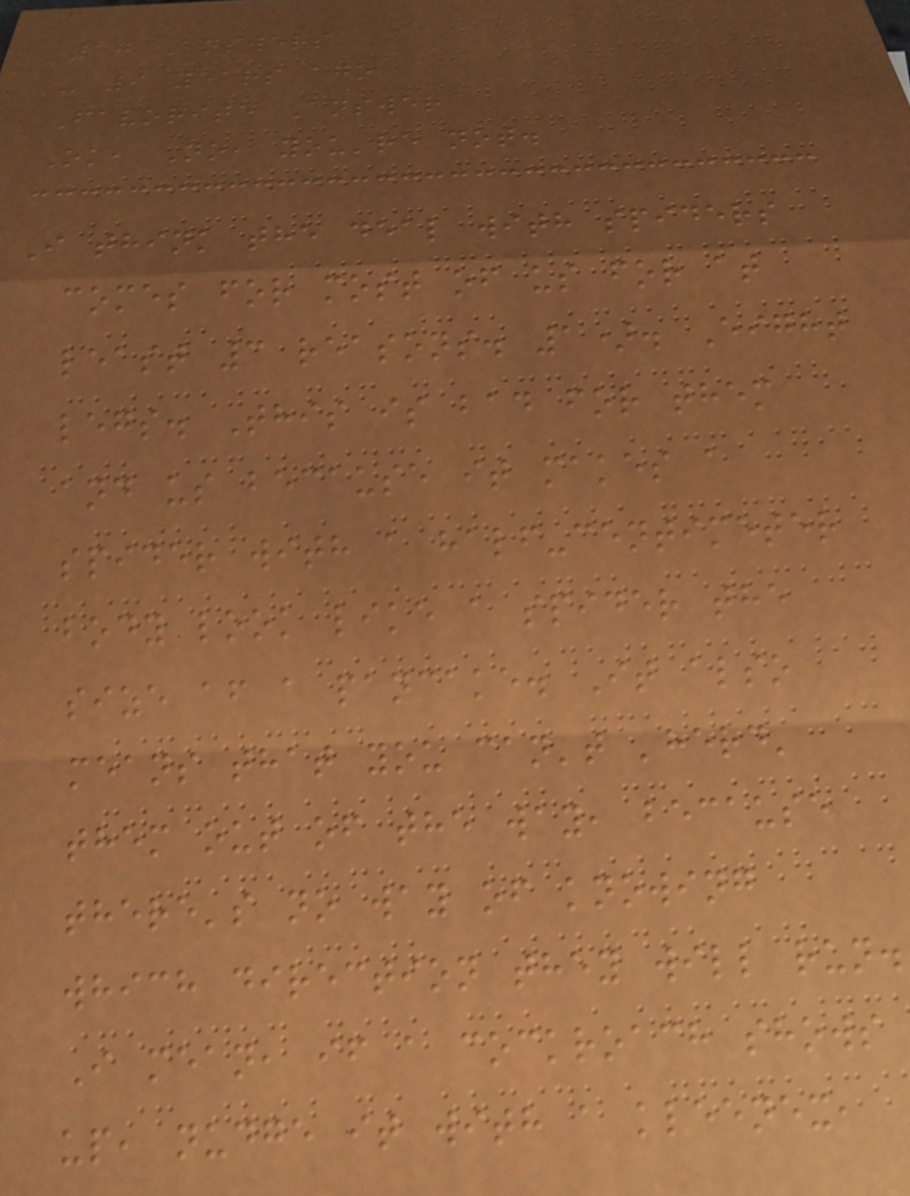17 Answers
- 9 years ago
Favorite Answer
Ok, No, you're not.
I think the deal with spiders
comes for most of us for at
least 3 reasons. 1). Eight
legs. This is bad for them
and us because it makes a
spider with a half-centimeter
body look like a spider the
size af a pancake. It also
means that you can't 'herd'
them out of the way, because
there's no way of knowing
which direction they will run.
I mean, if a cockroach shows
up, nudge it with a kleenex,
